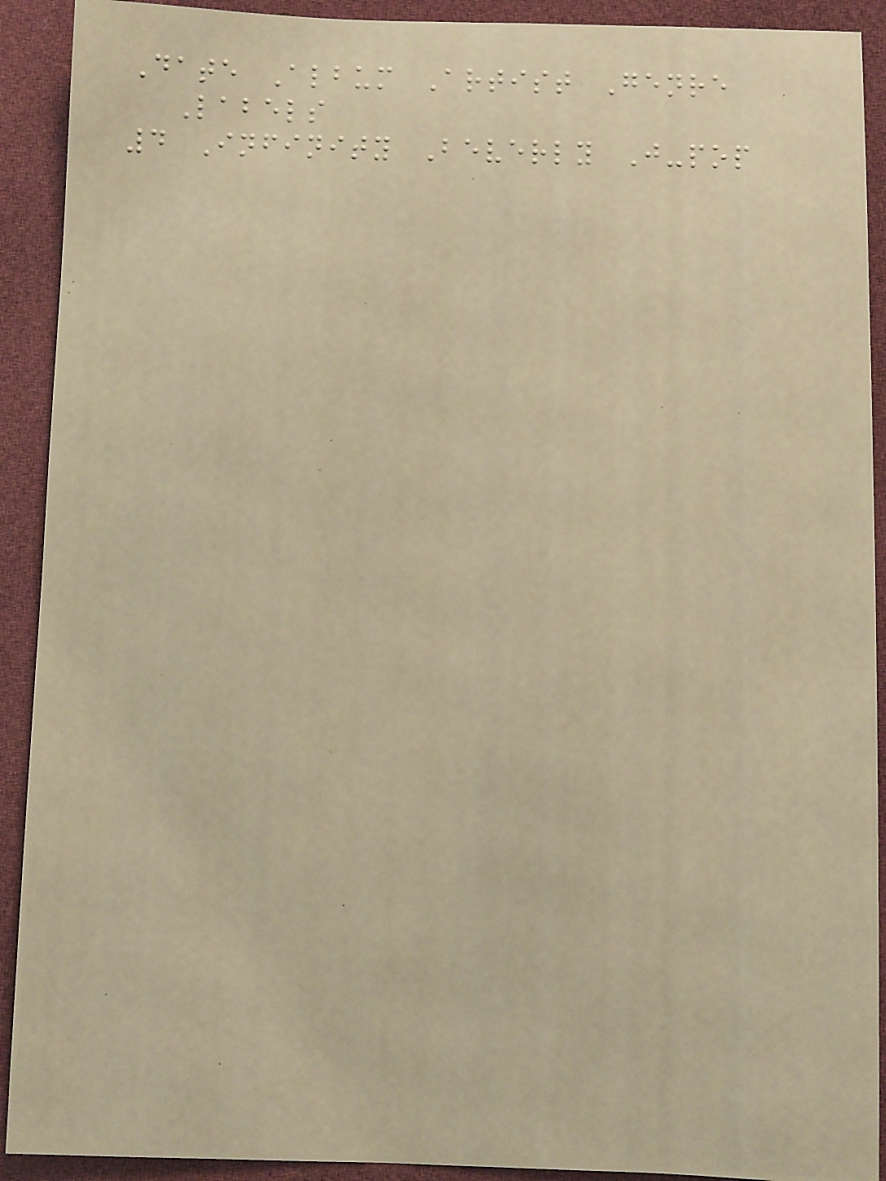Date Album Artist Genre
Labels
4 Infinity Beverly J-pop
